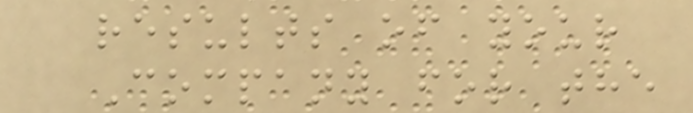results of your
Company for the
